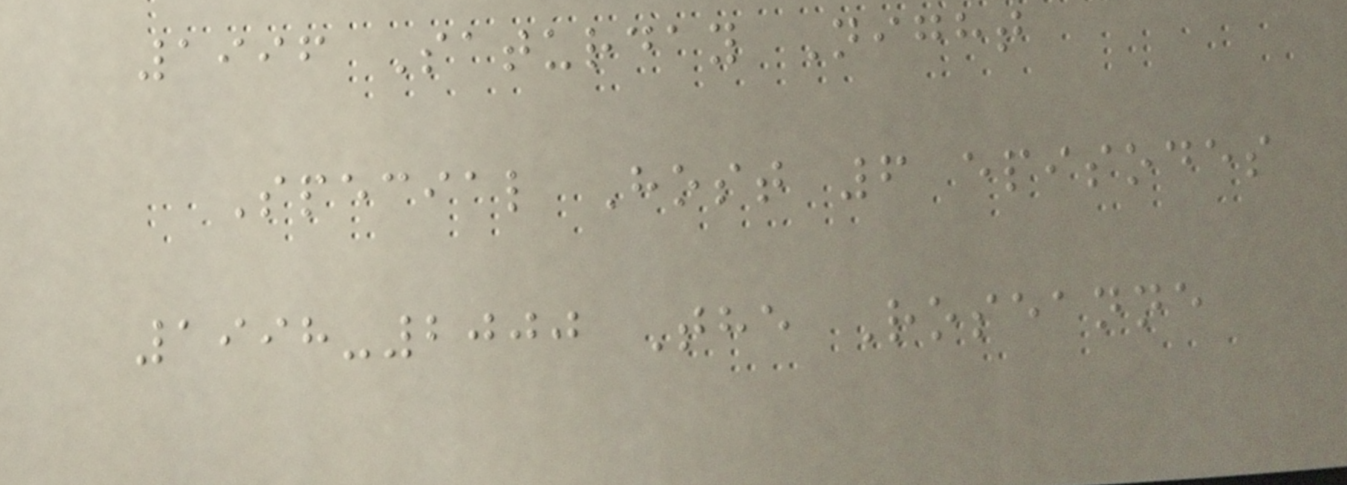1996 Saturday Night
Special Host 6 episodes
1998-2000 The Roseanne
